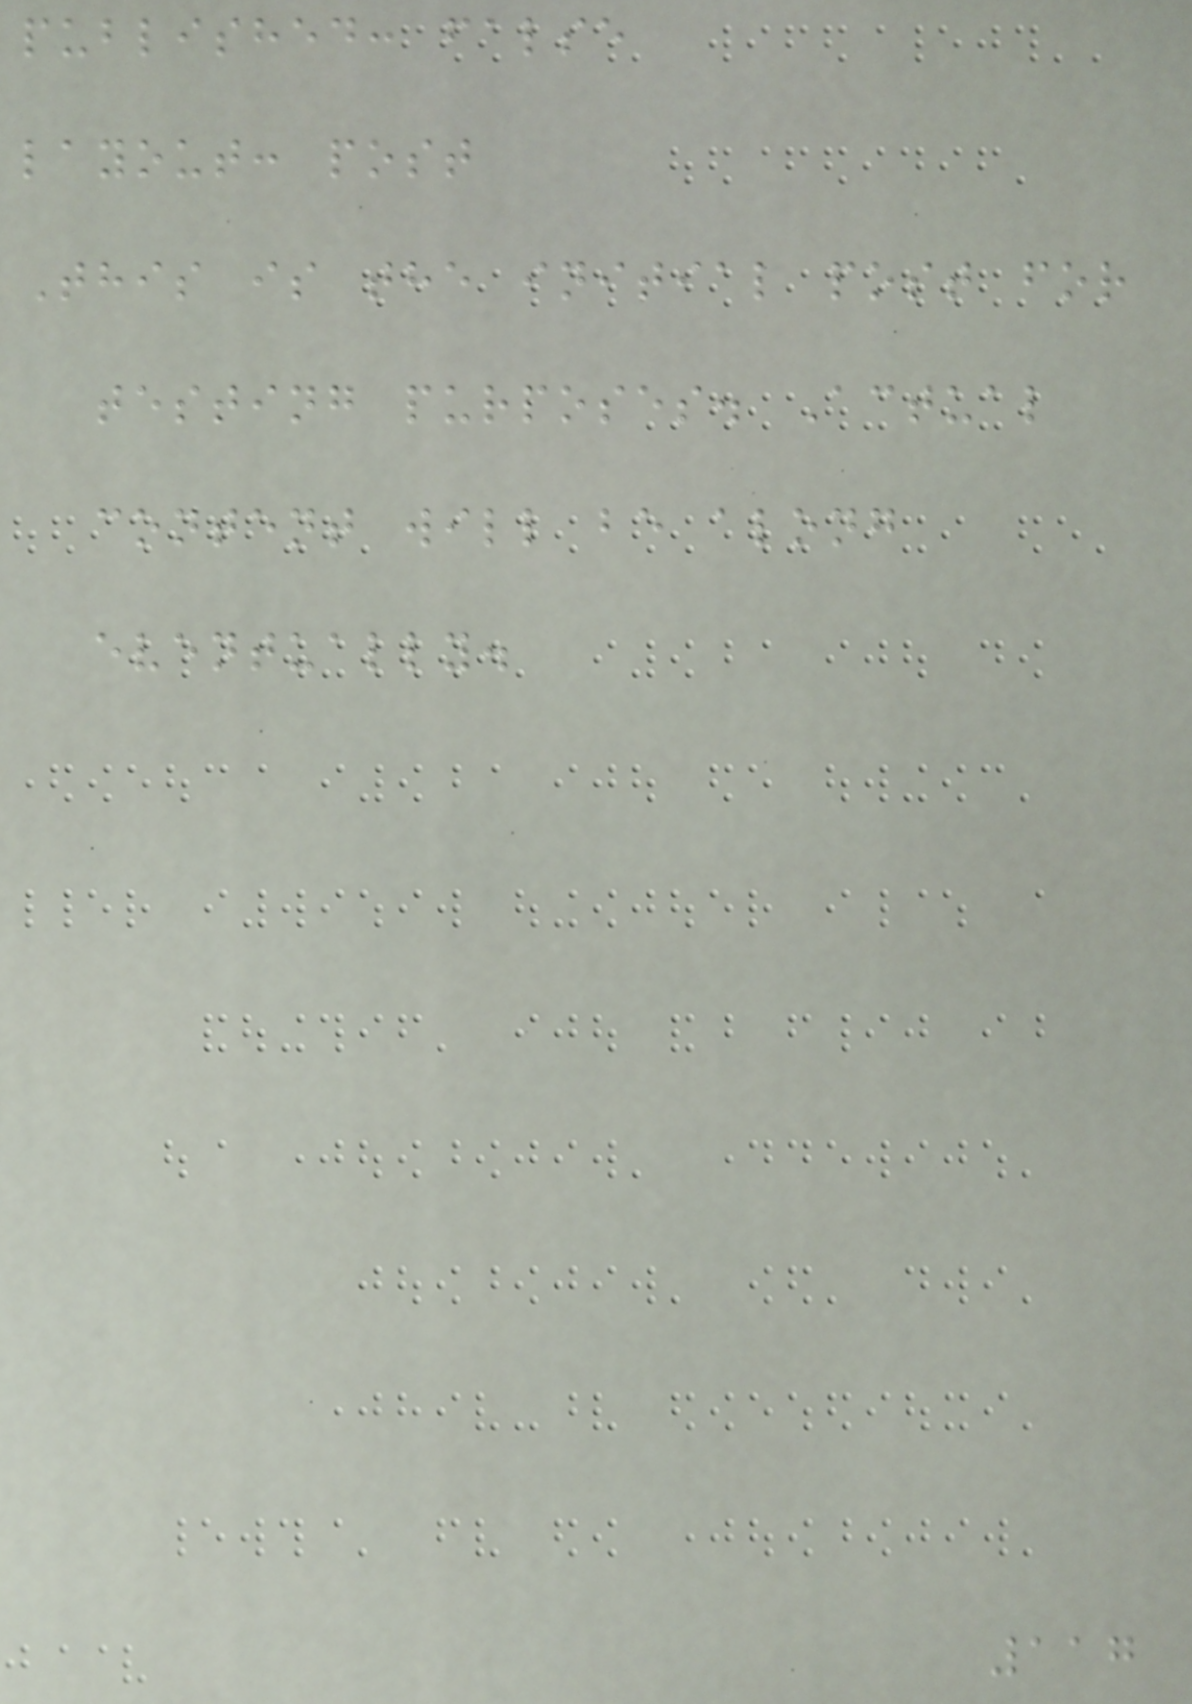published: false
layout: post
This is the initial post for
testing purposes. Actual
content will be along
eventually.
117
